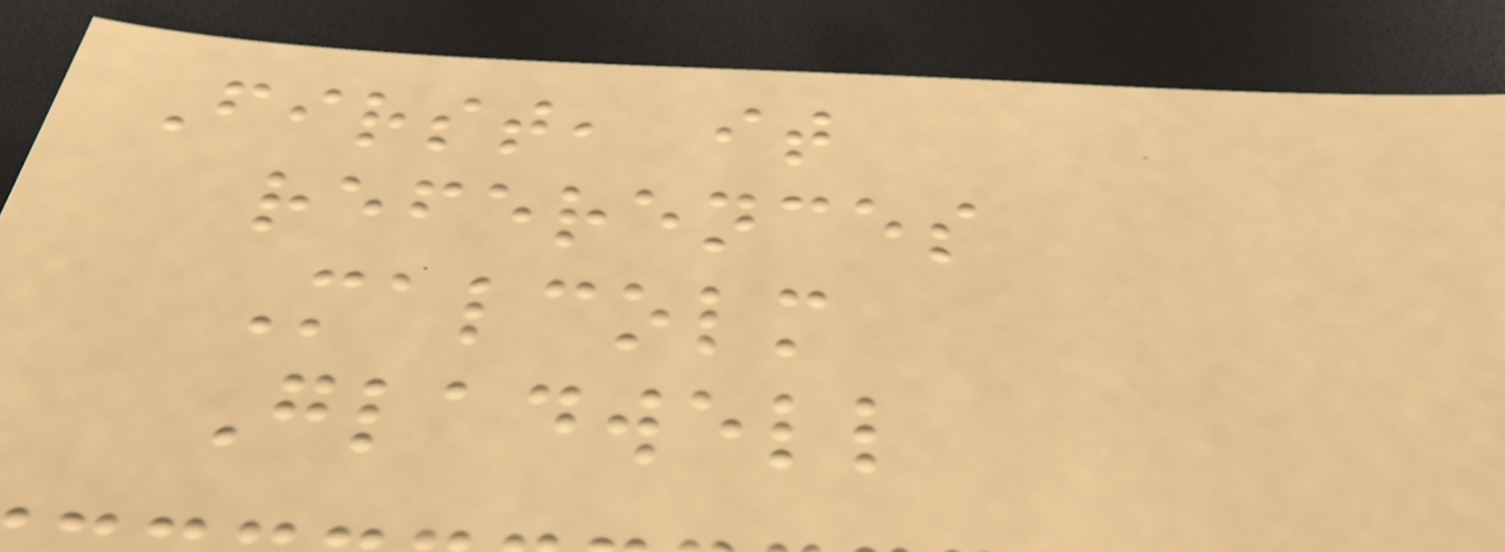First, it
references
Malcolm
Gladwell
